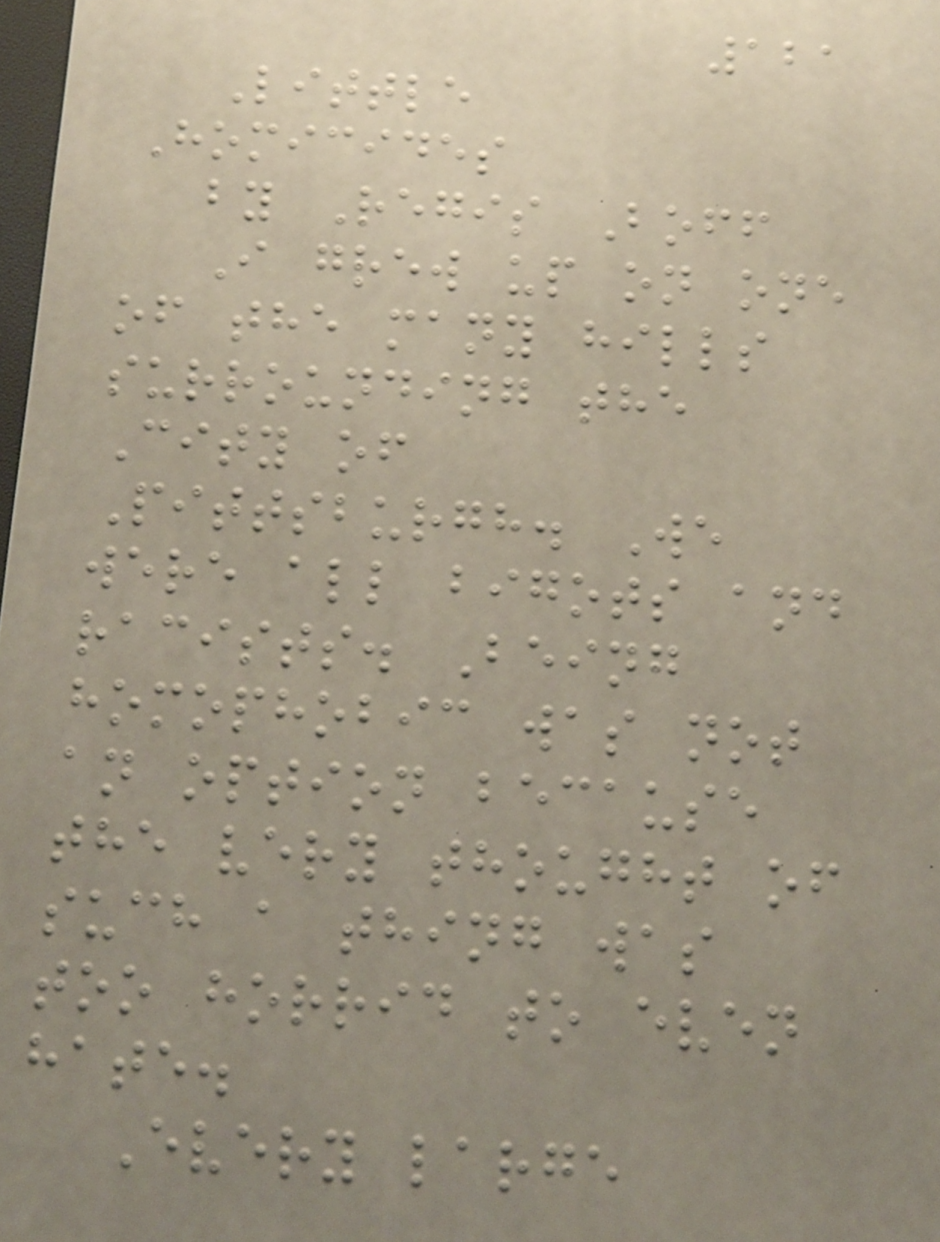121
Little
Homicides
by Regis Boff
I grew up on one
of the many hills
surrounding the
City of
Pittsburgh. We
were all bigots and
racists. Being
homophobic was not
an option because
the very thought of
such a thing was
too horrid to even
hate.
Every large
